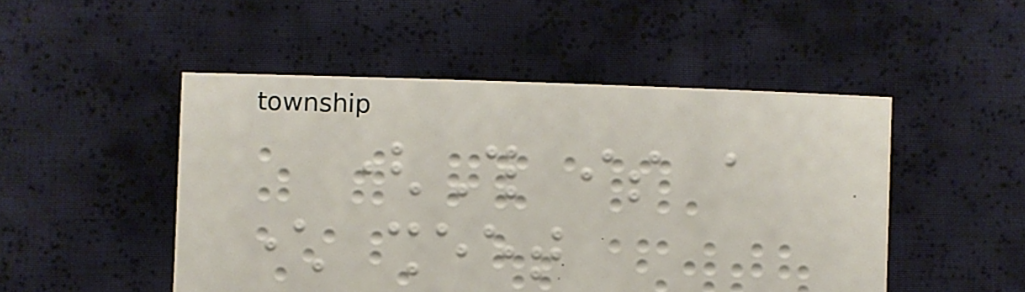(This is a
character sheet
